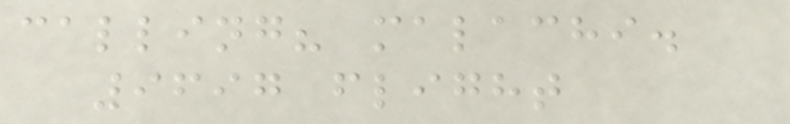calling? malachi.
9697 flight
